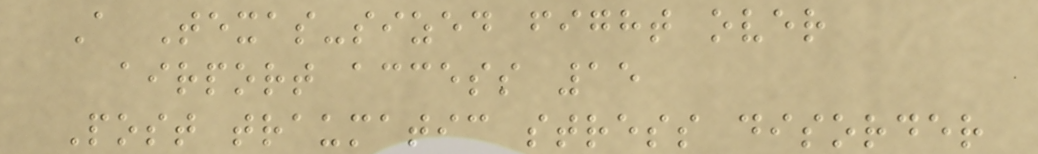A Texas-sized fight over
airport access 15
Post traumatic stress disorder
